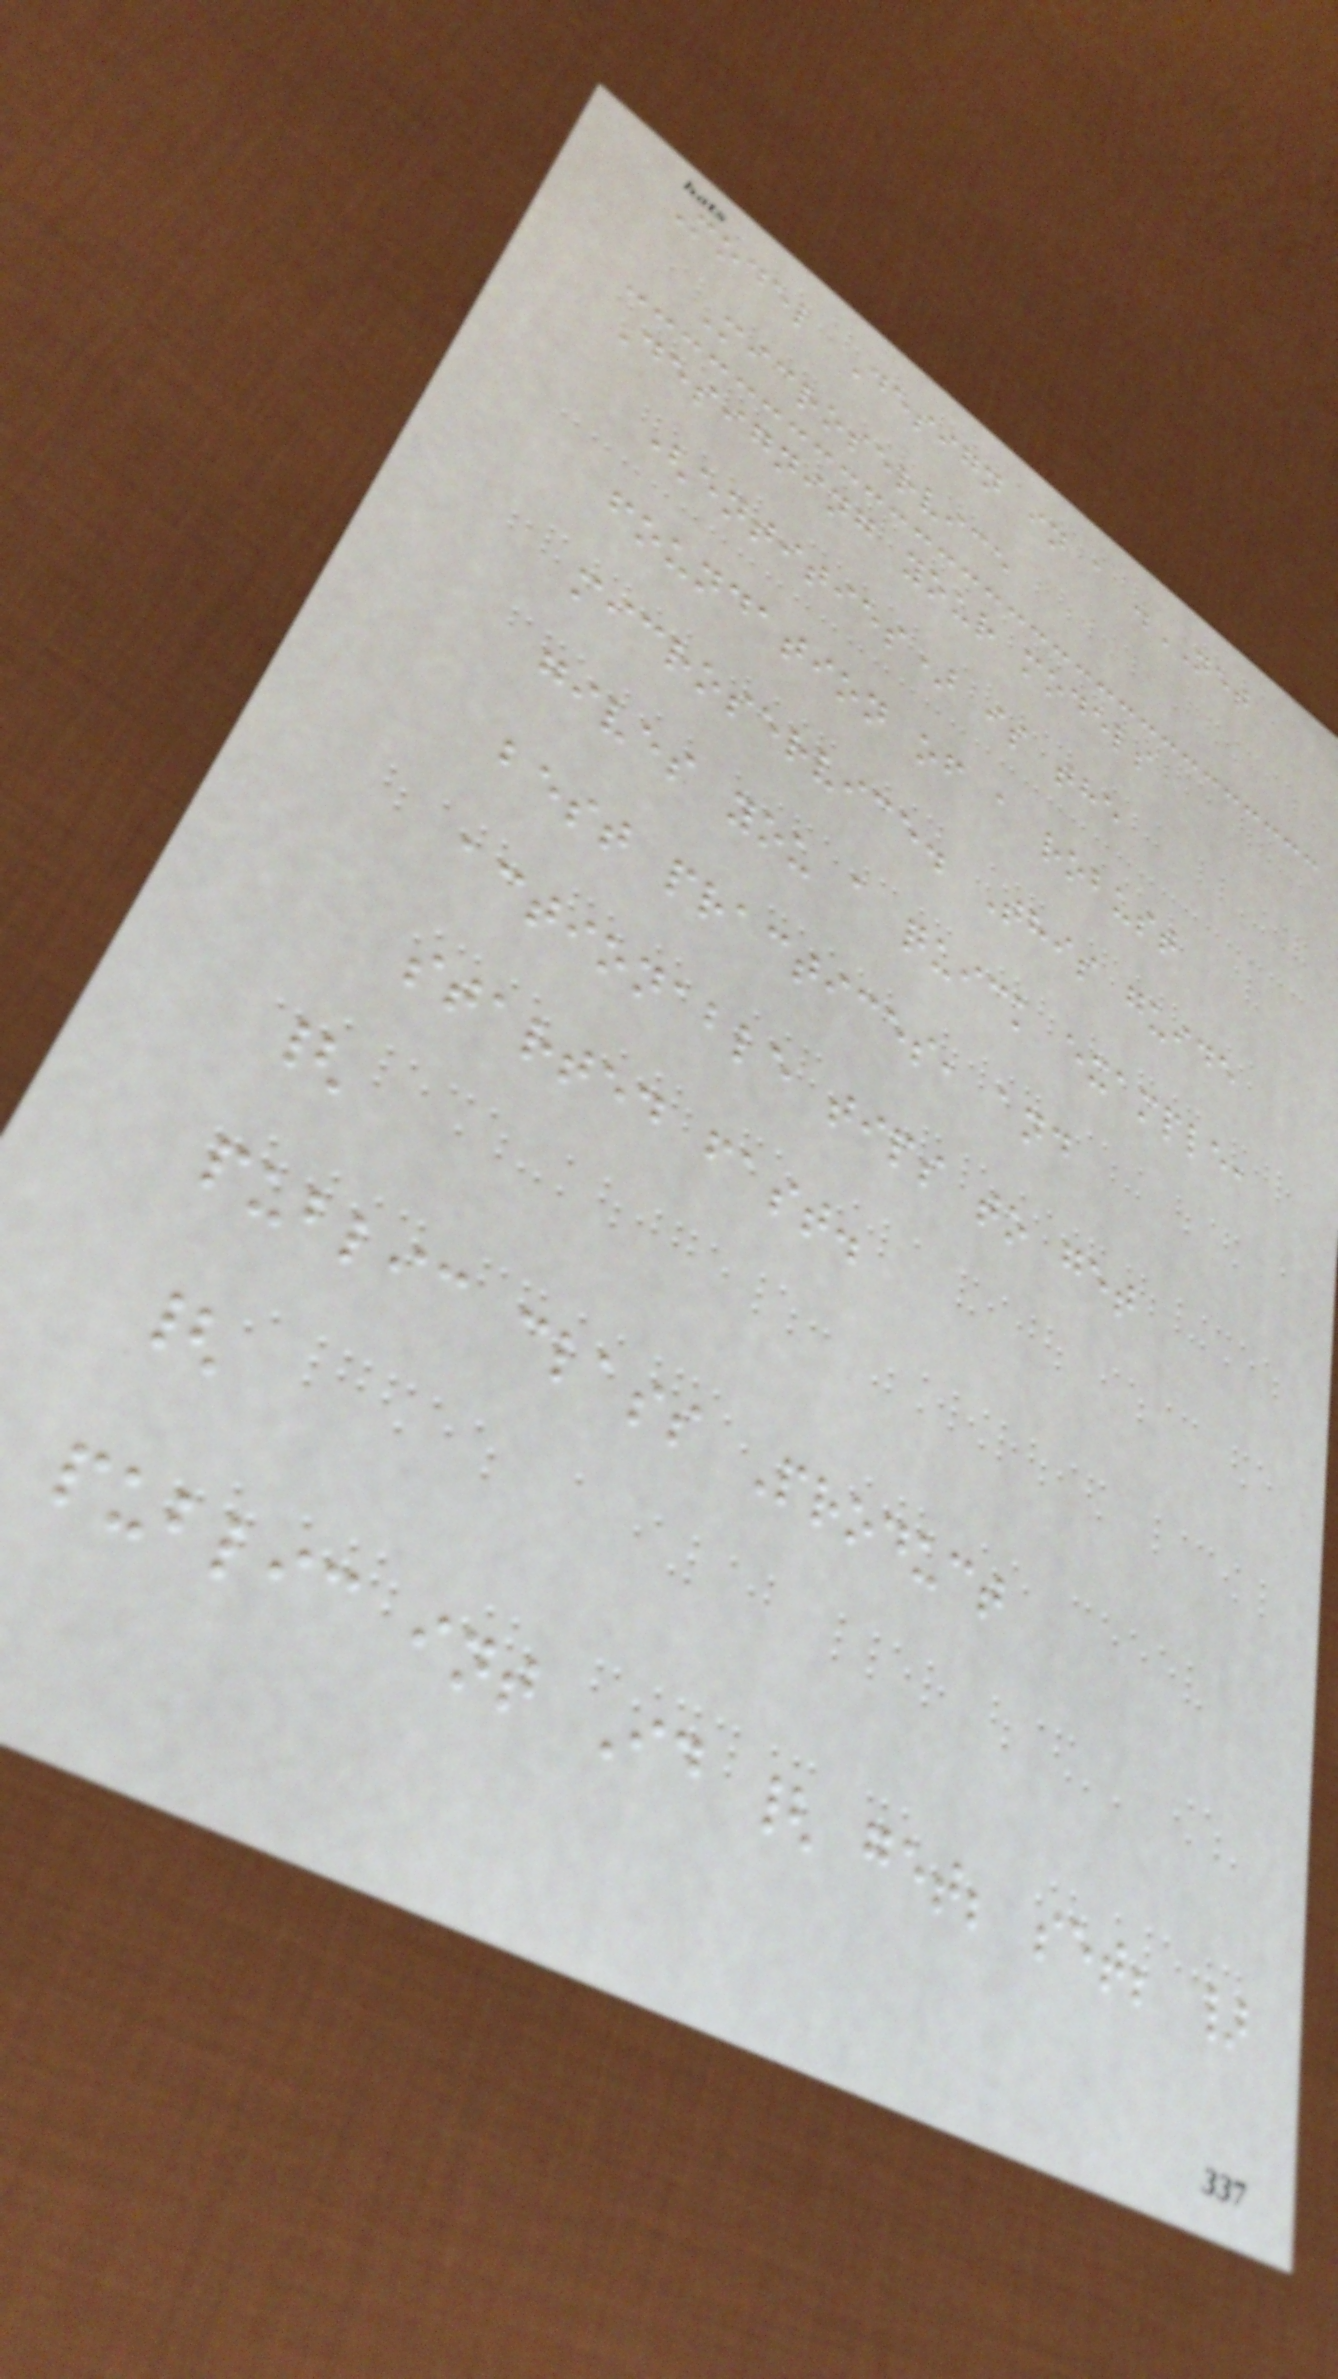Model Design in a .NET
Microservice
Designing your models
(entities) is the
foundation of a robust
microservice. This guide
gives you a quick example,
best practices, and
actionable tips to get
started fast.
{
public class Product
{
public int Id { get; set; }
